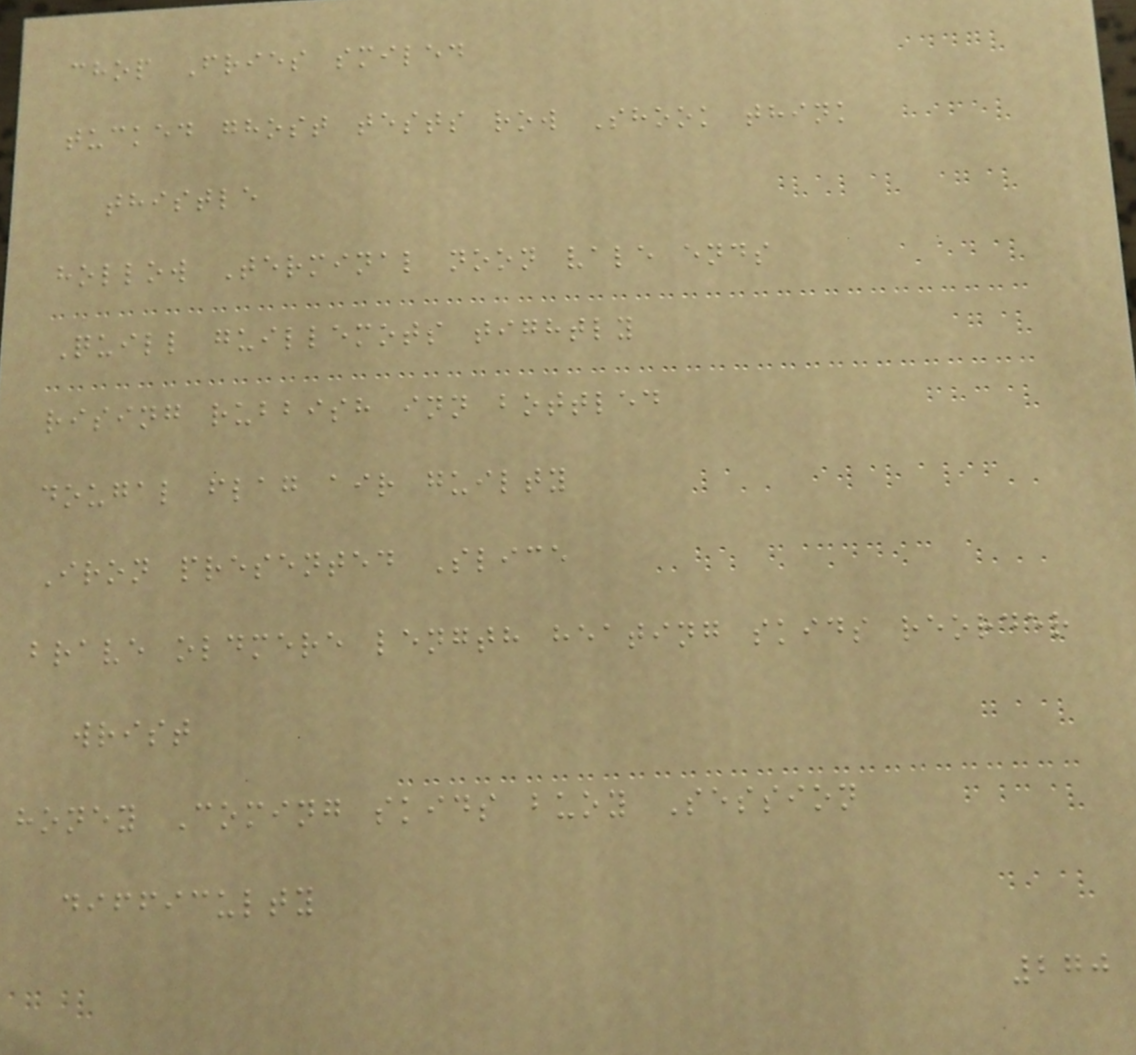chop Fries smiled
tucked ghost tests row Shook think
thistle
hollow Terminal noon vale ends
Quill guillemots tightly
rising rubbish inn bottled
dougal flag air guilty
Iron presented Slice
brave oldmere length heating skids reorder
wrist
honey Coming skids buoy Session
difficulty
270
